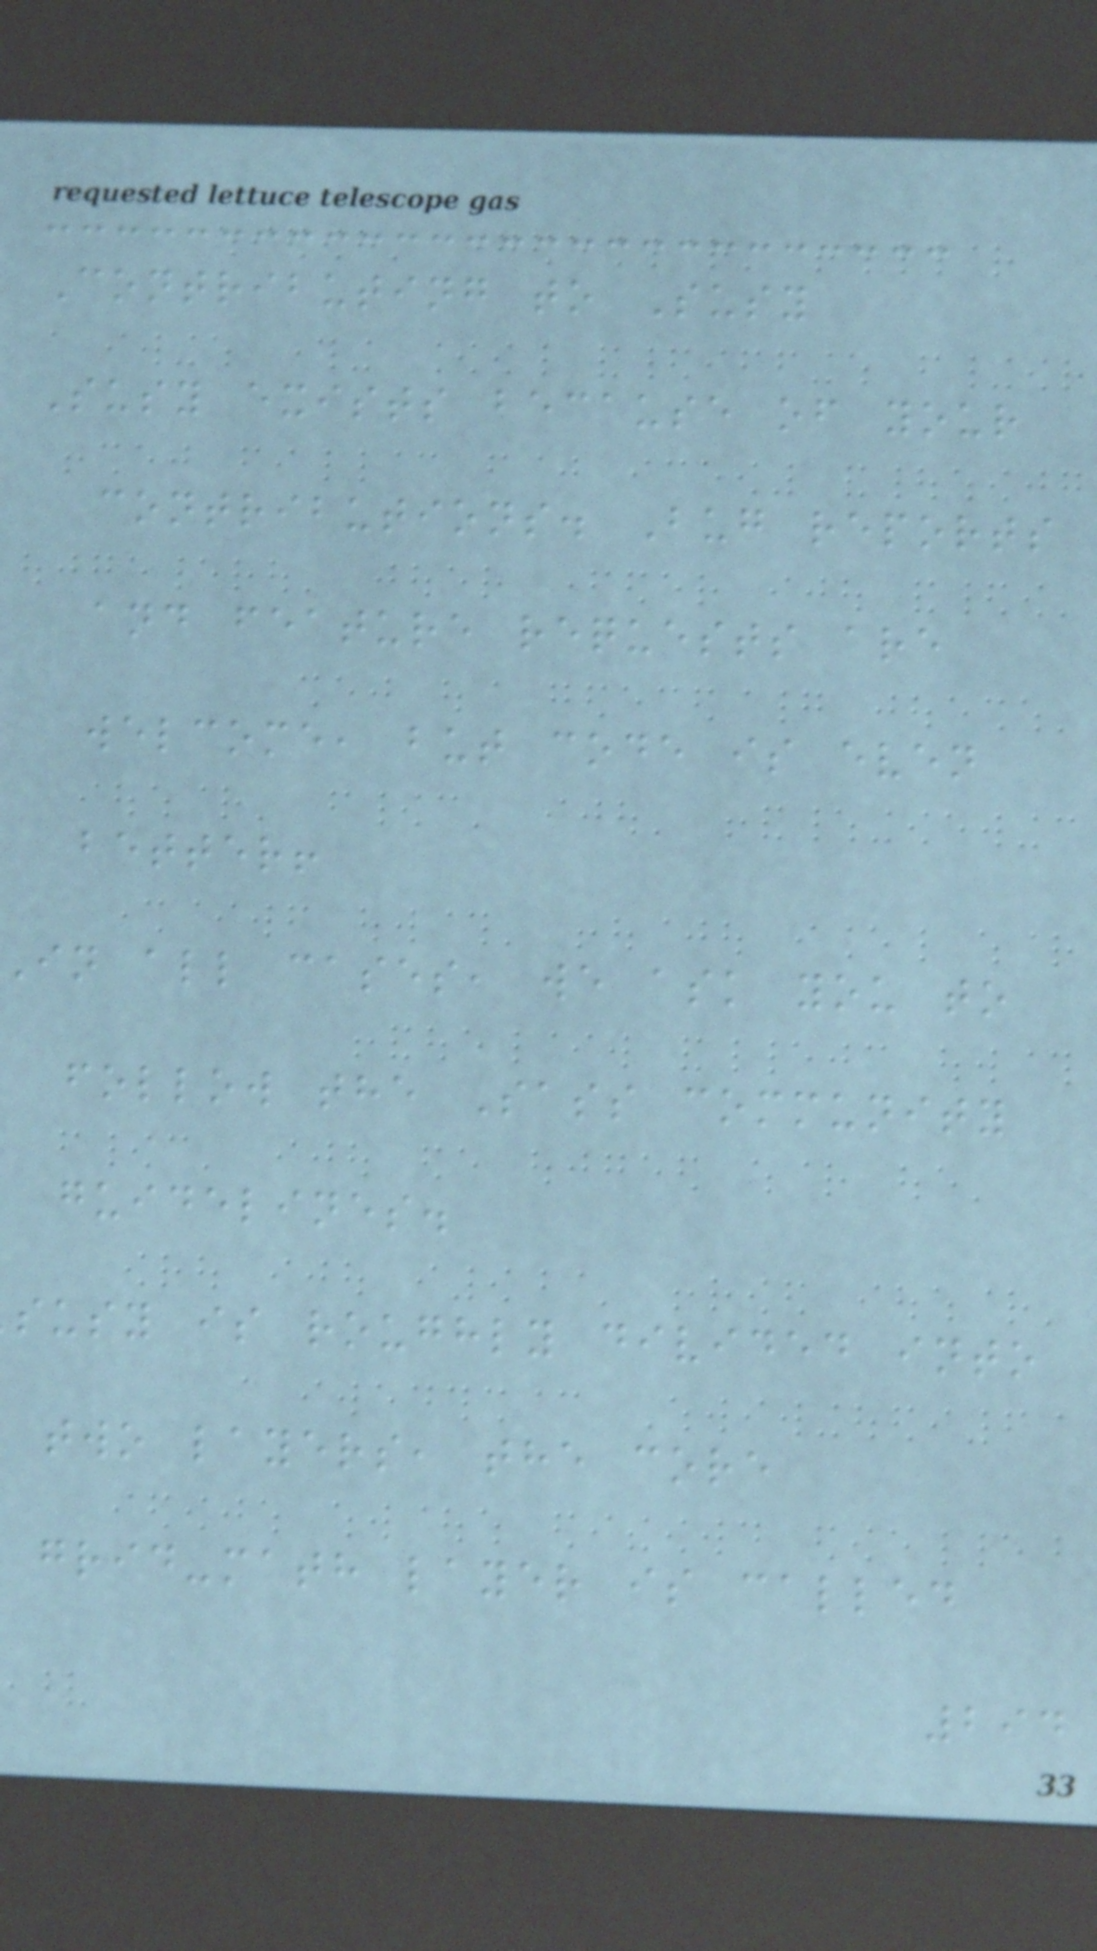Contributing to Susy
Susy exists because of your
contributions. Bug reports
and feature requests are
welcome, but code is even
better!
In all cases, we ask you to
follow the Sass community
guidelines.
susy is roughly divided into
two layers, the core
grid-math layer is called
294
